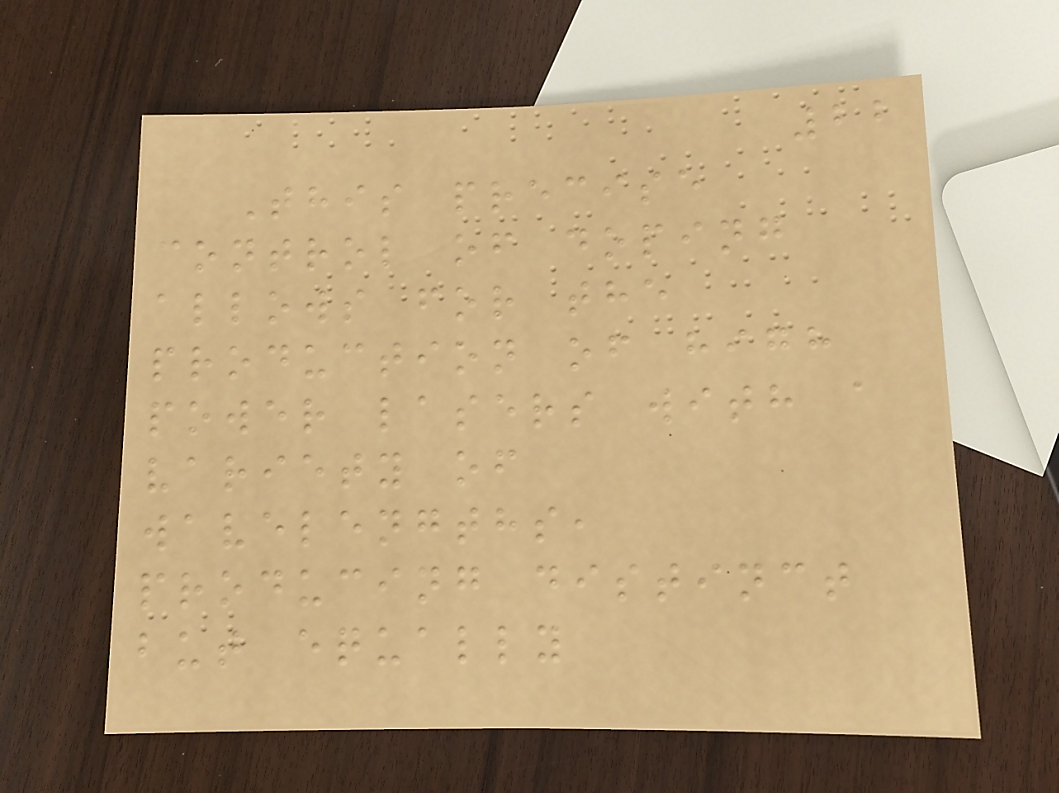22
This precise
control of doping
allows for the
production of high
power lasers with a
variety of
wavelengths,
producing distinct
but equally
